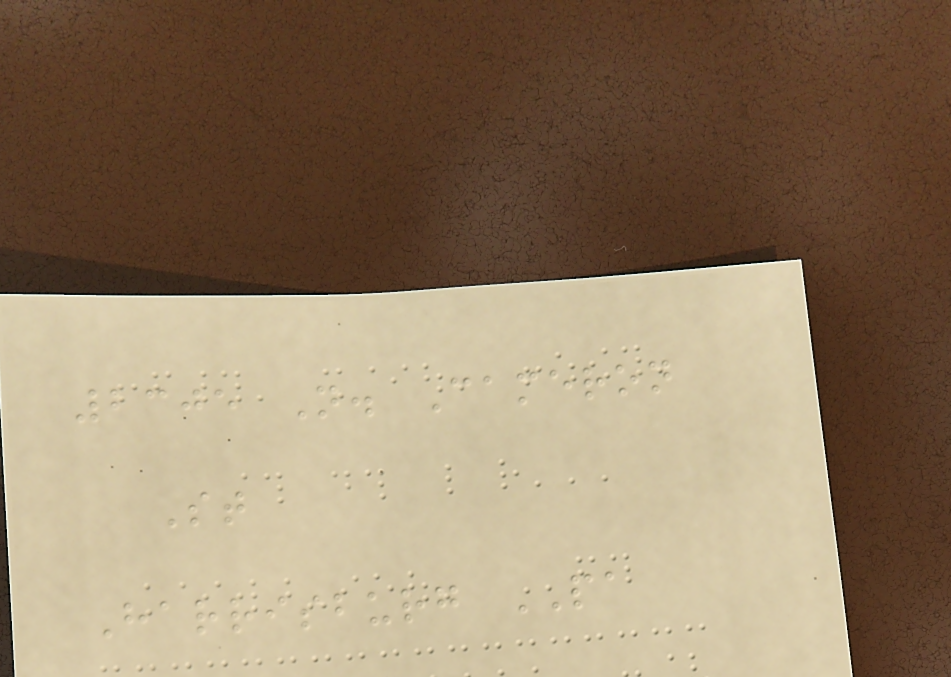2305 N. Cameron
St
Harrisburg PA
